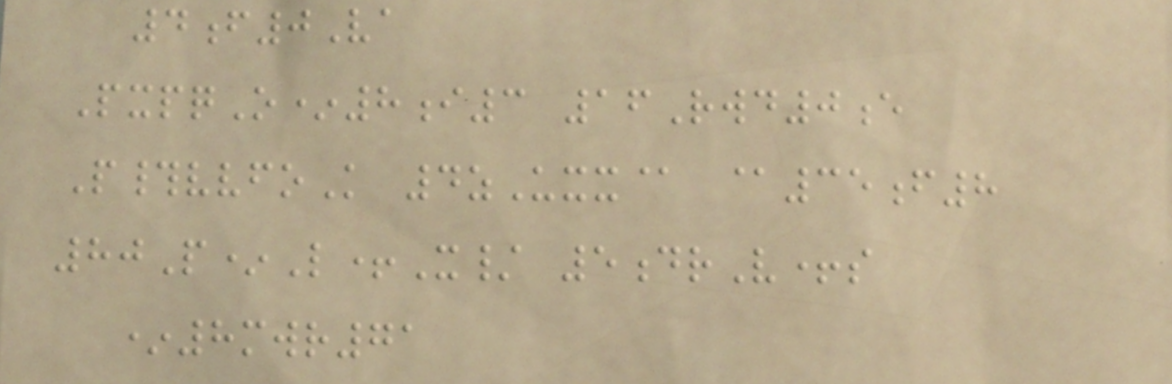4f0Va
PxpqO*8i3 16Rwd0e
P#vvfoK 4zUxx@ @35f8
80P*L+X/ 5drV+s
*8mwr71
